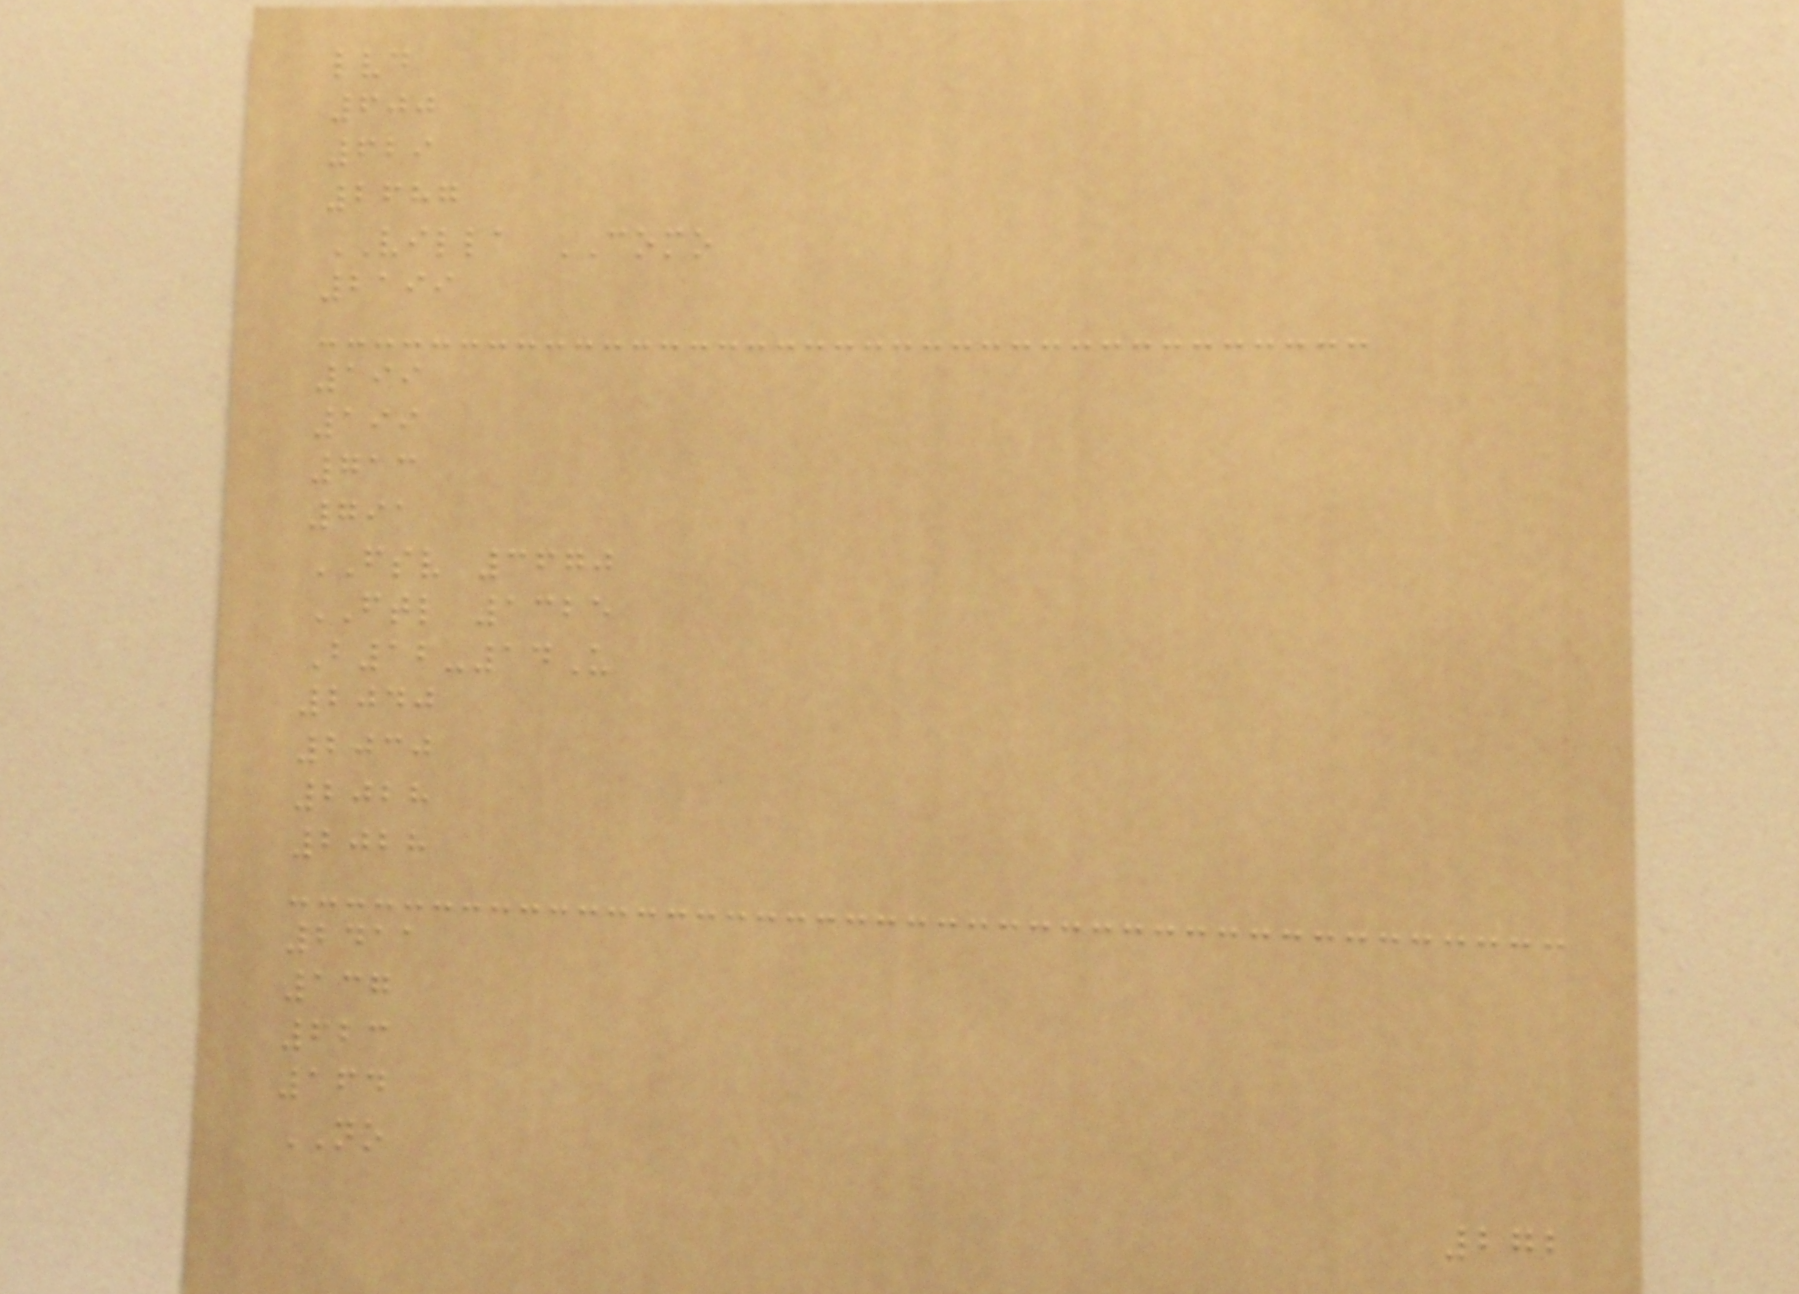lvd
600
629
2687
VILLA COMO
2199
199
199
713
791
FSV 3670
FTL 1325
B12-14U
2040
2030
2028
2028
2411
137
623
164
NO
272
